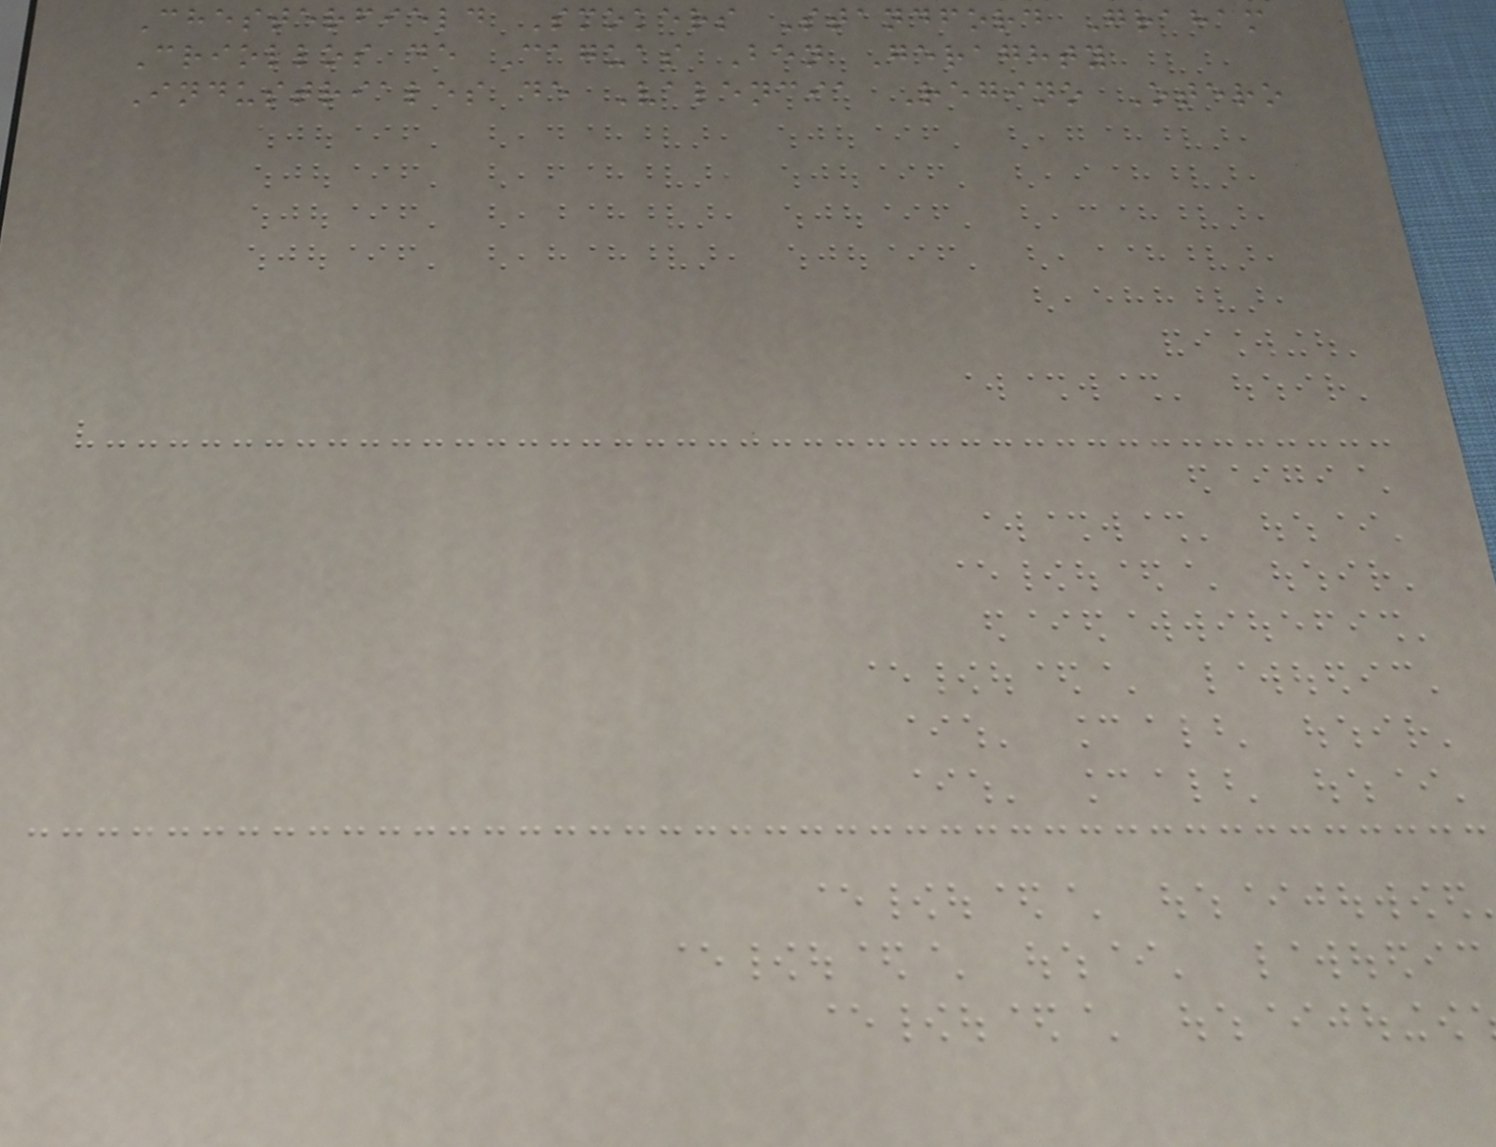Chesterfield Smokers Standford Graham
Criollos de Caguas Ben Geraghty
Industriales de Valencia Regino Otero
